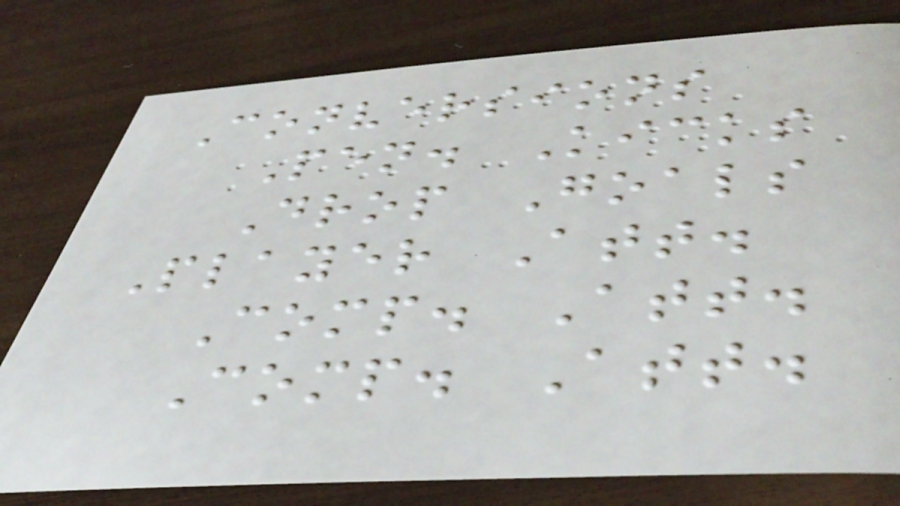Conversions
Pen. Kicks
Drop Goals
Player Att.
Comp. Att.
Comp. Att.
